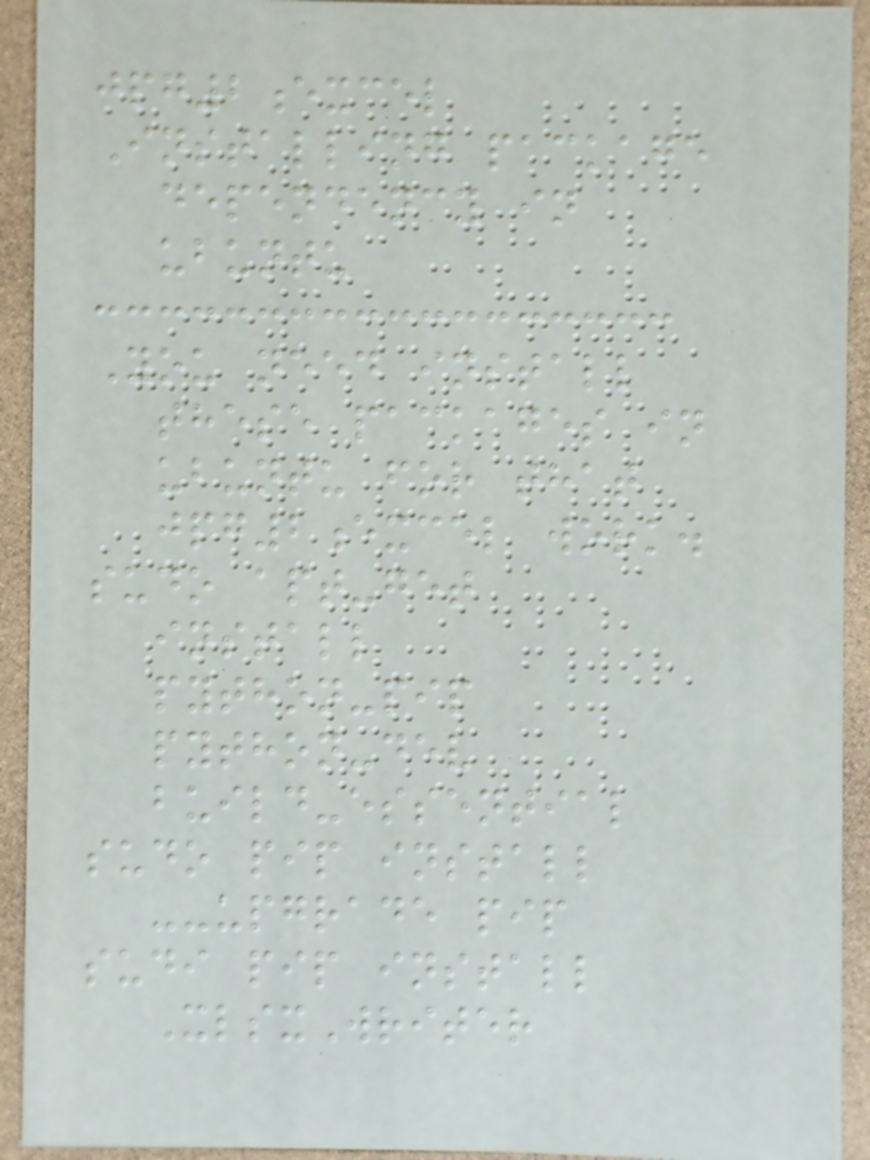jpg2excel
Installing package
dependency in
ubuntu
You need install
these packages in
ubuntu for that
jpg2excel work.
sudo apt-get
install
python-pip
python-dev
build-essential
sudo pip install
--upgrade pip
sudi pip install
XlsxWriter
